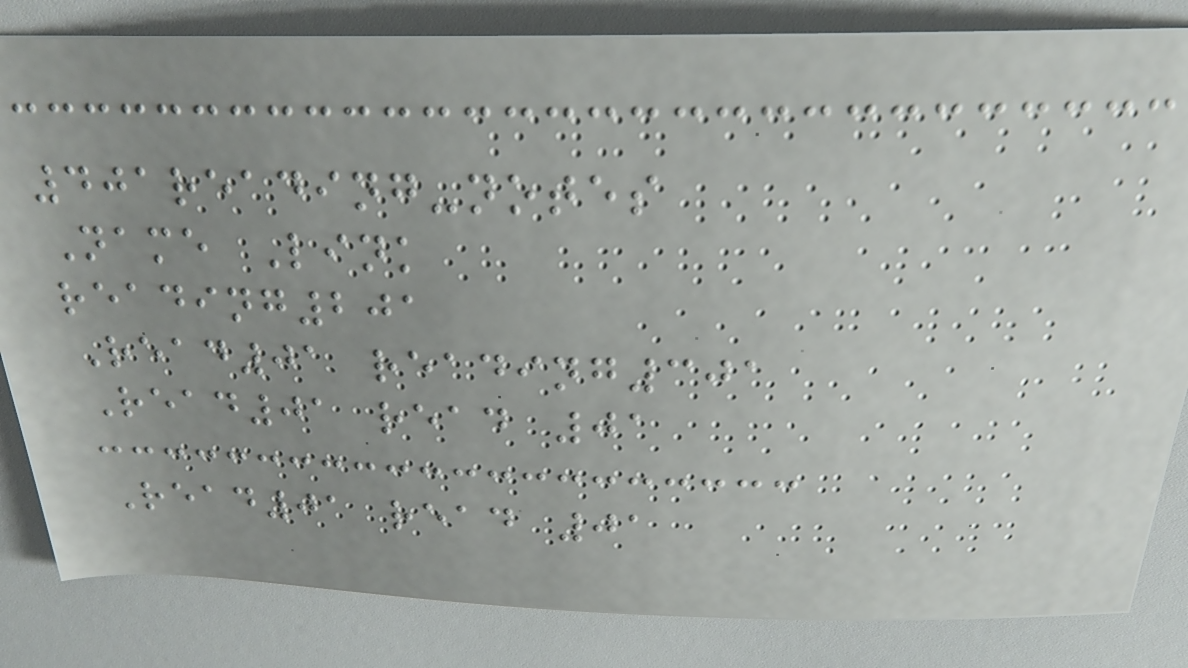401reading-notes
Name Link
reading201
Read01 reading301
Read01 read 01
Read01 read 01
